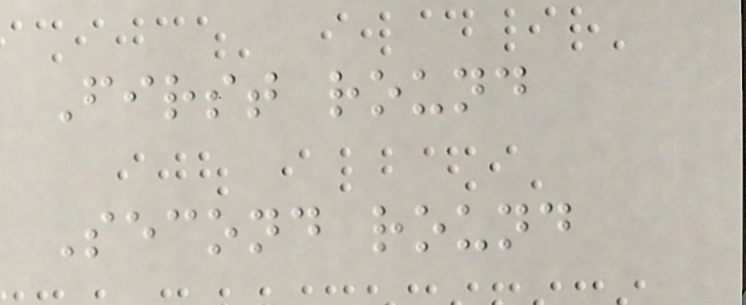First round
Second round
